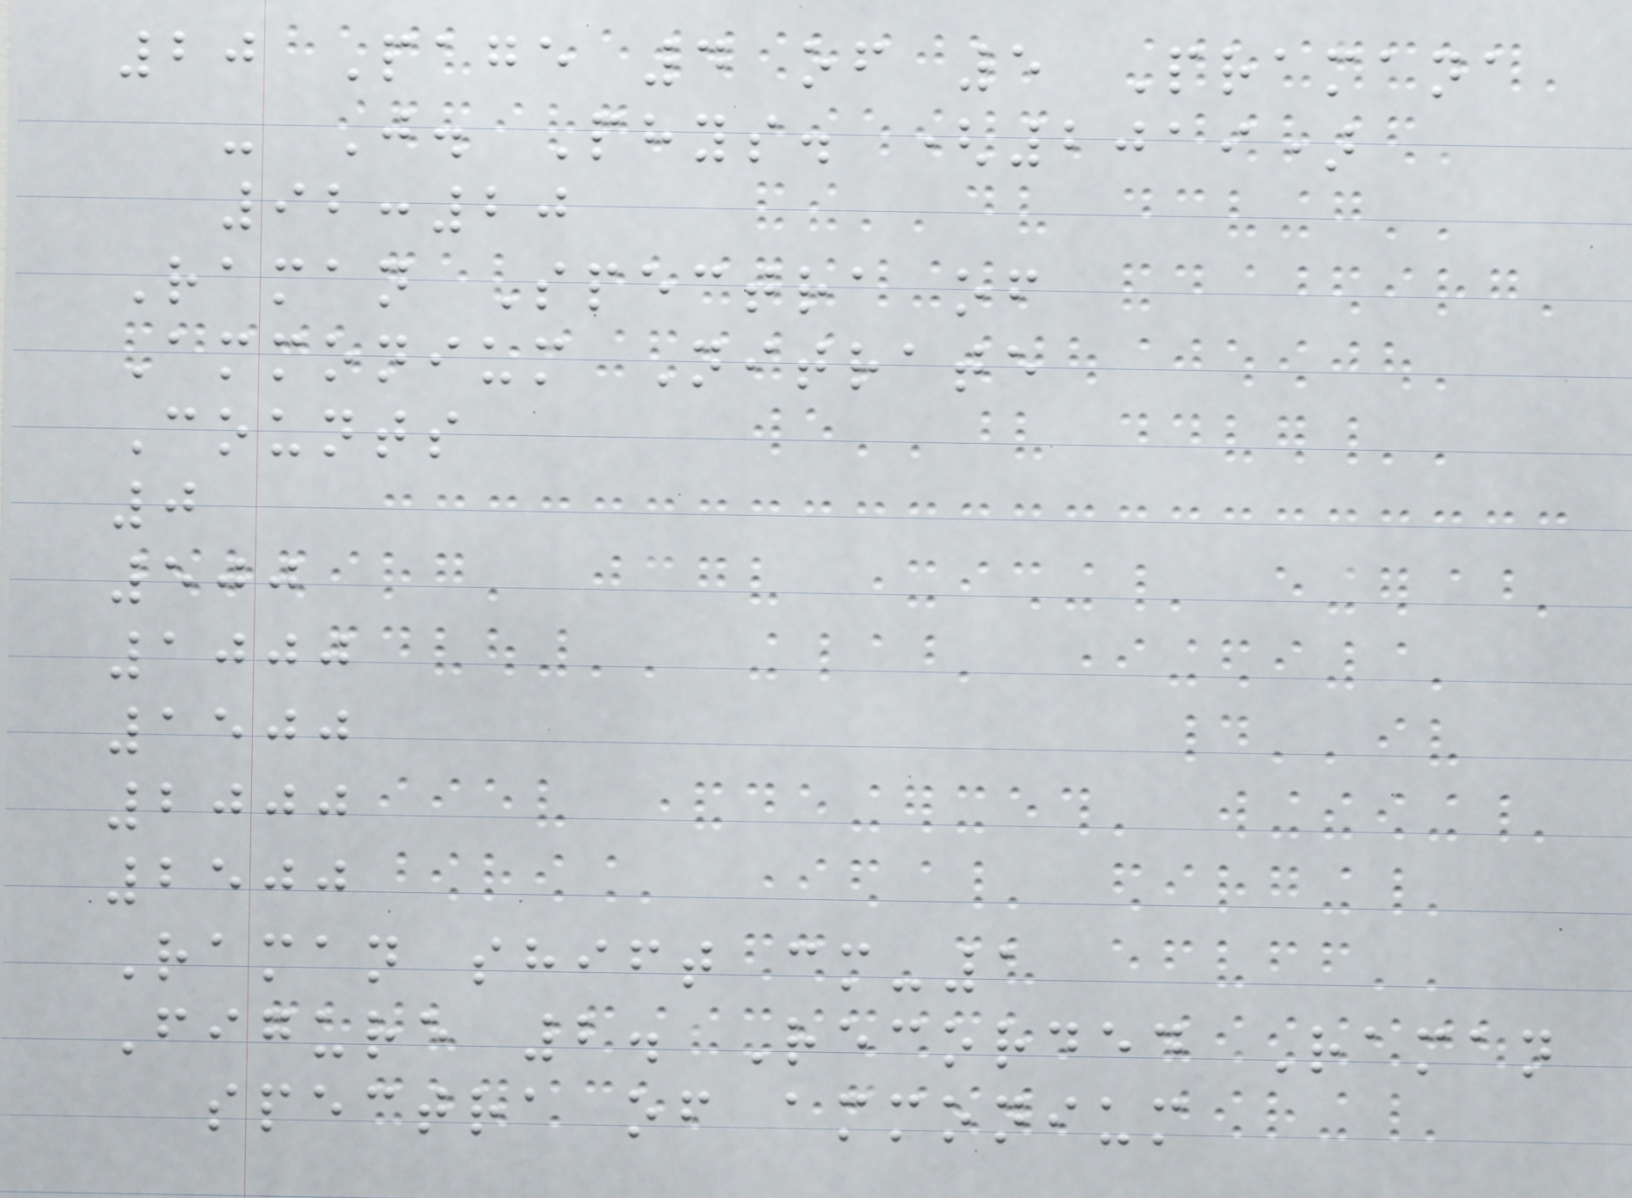20 Page 4 of 5 Pramana
- J. Phys. (2019)
92:20
Raman Spectra of
Ammonium Nitrate
Counts
0
500
1000
1500
2000
2500
Raman shift cm-1
Figure 2. Recorded Raman
spectra of ammonium
